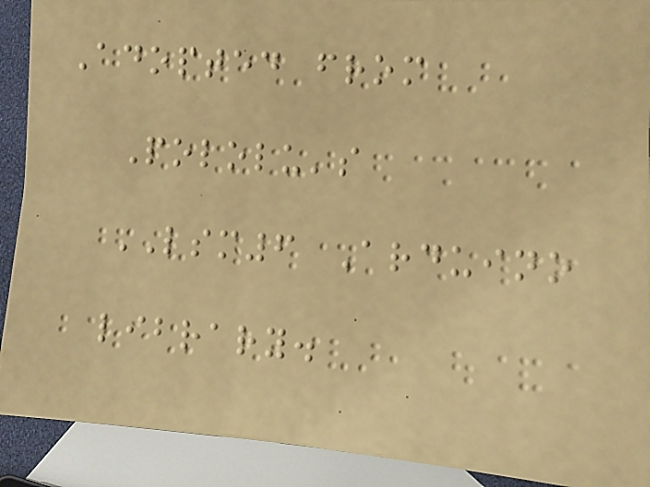Adopted from
Pololu's
LSM6 Arduino
library.
